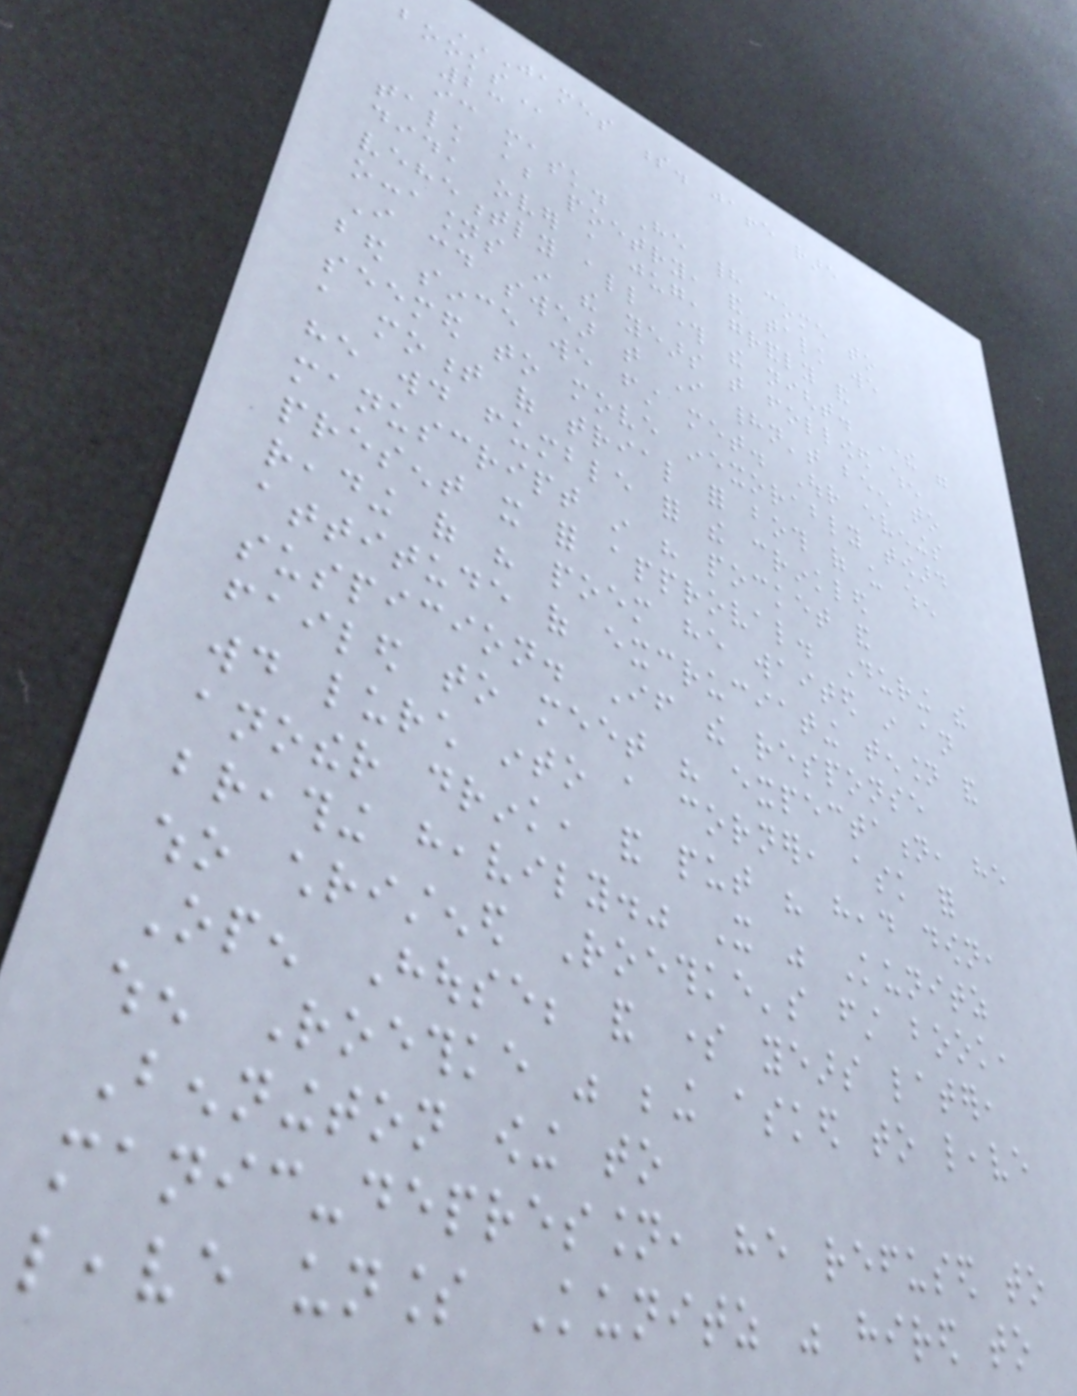JAMES S. JAFFE RARE
BOOKS
23
ic mask. He had come to
talk about poetry, and talk we
did, over a jug, grandly and
vehemently all through the night. There were
occasions in the years that followed when
I could swear that I hadn't been to
bed since we first met. Our evenings
seemed to move inexorably toward
a moment of trial for both of us when
he would fumble for the crinkled
manuscript in his pocket and
present it for approval. During the
reading of his poem he waited in an
attitude of excruciating tension and
suspicion. If the response
failed to meet his expectation, he
would lurch into a corner, ask for
another drink, and put his head down,
breathing heavily." It was Kunitz
who christened Roethke's first book,
Open House; and some years later,
when Roethke was being asked to leave
Bennington owing to
manic-depression, he refused to
leave unless Kunitz was hired to
